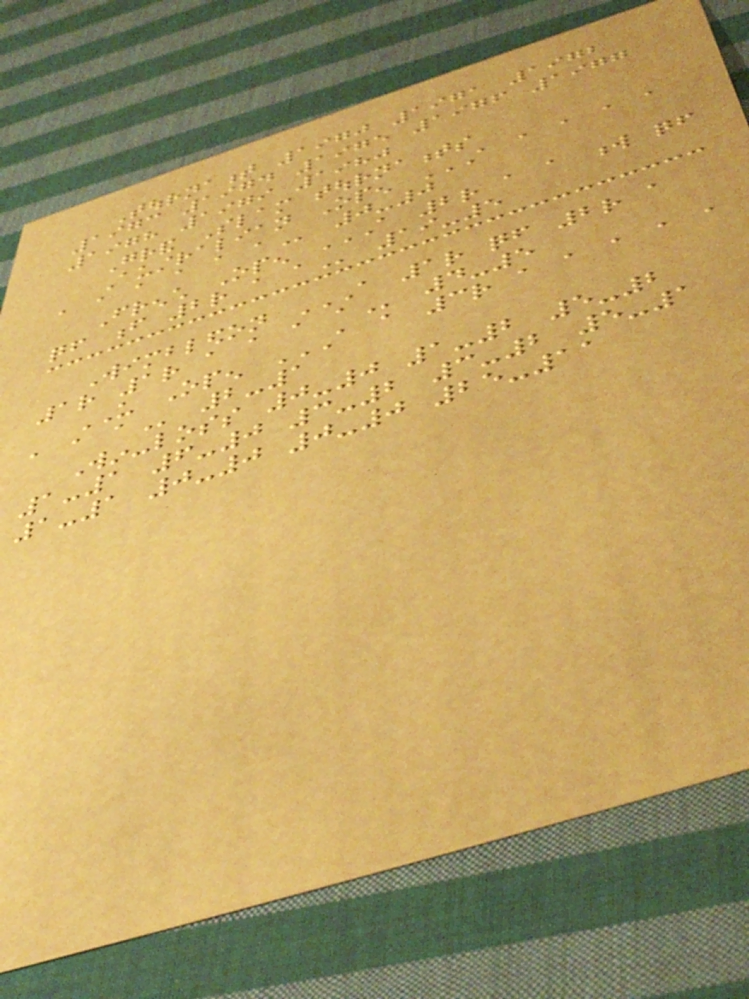Tournament 1970 1971 1972
1973 1974 1975 1976 1977
1978 1979 1980
Grand Slam tournaments
Australian Open A A A A A
A A A A A A 0-0
French Open A 2R A A W QF
QF F 2R A A 19-5
Wimbledon A 1R QF 2R A
1R 1R A A A A 4-5
US Open A A 3R A A A A A
A A A 2-1
Win-loss 0-0 1-2 5-2
1-1 6-0 3-2 3-2 5-1
1-1 0-0 0-0 25-11
